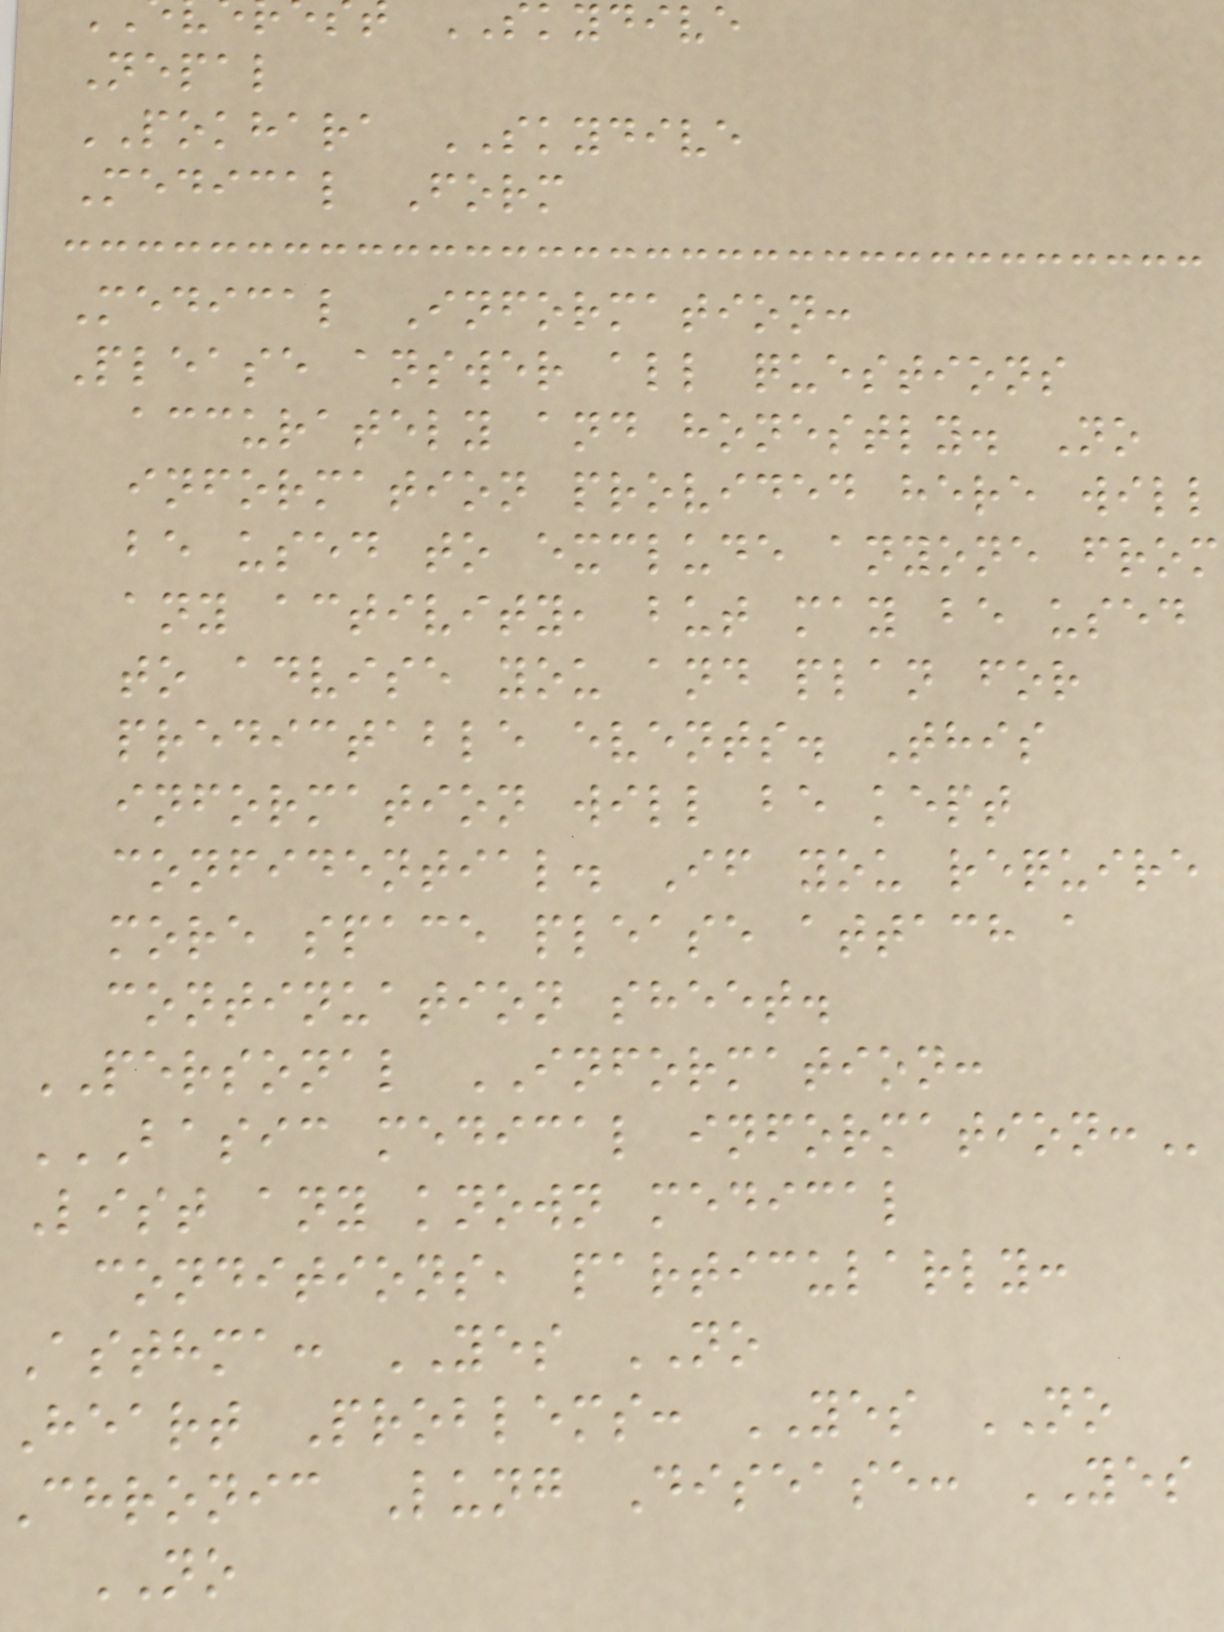skydive
Nepal
POKHARA SKYDIVE
Medical Form
Medical Information:
Please answer all questions
accurately and honestly. No
information provided here will
be used to exclude anyone from
any activity, but may be used
to advise you and plan for
predictable events. This
information will be kept
confidential. If you require
more space please attach a
continuation sheet.
PERSONAL INFORMATION:
BASIC MEDICAL INFORMATION:
List any known medical
conditions, particularly:
Asthma: YES NO
Heart Problems: YES NO
chronic Lung Disease: YES
NO
